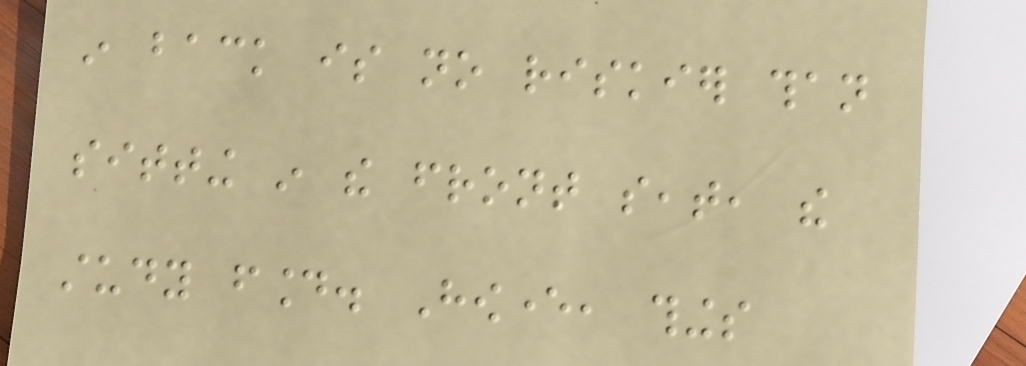in back is no riskier than
sitting in the front seat, the
study found. However, things
